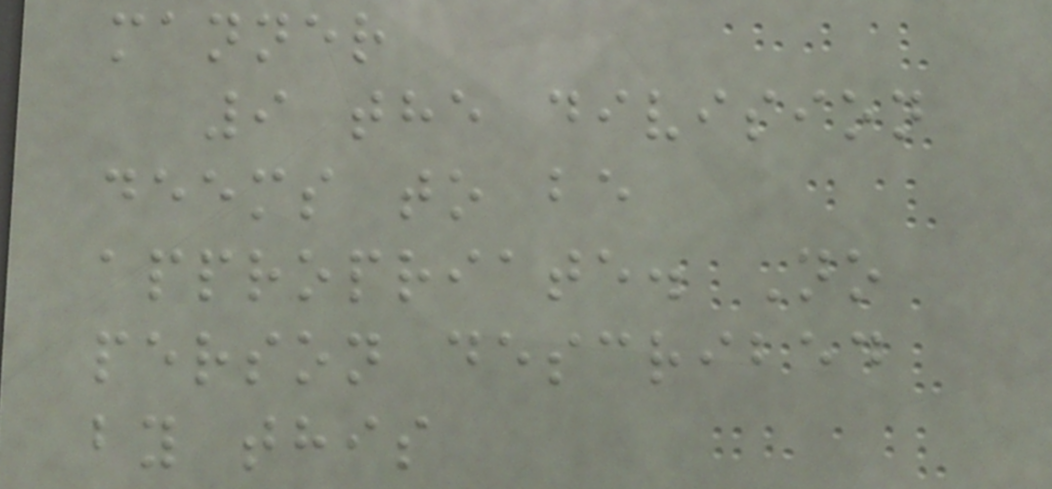manner
9 the division
deems to be
appropriate. No
person described
by this
